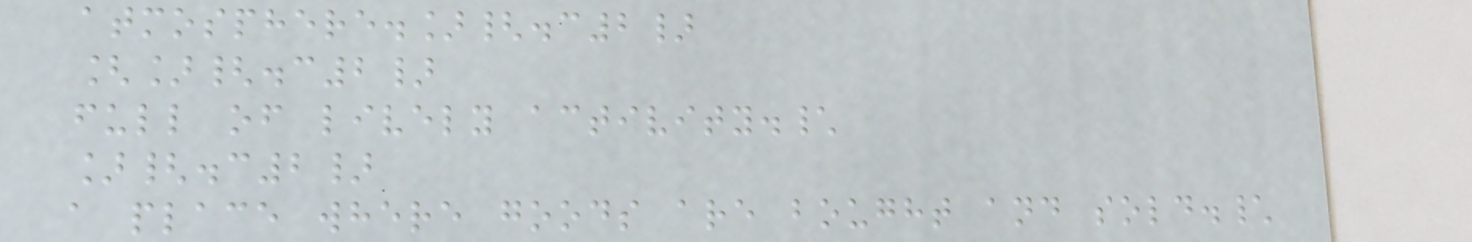atmosphere.]{.c2}
[]{.c2}
full of lively activity.\
]{.c2}
a place where goods are bought and sold.\
